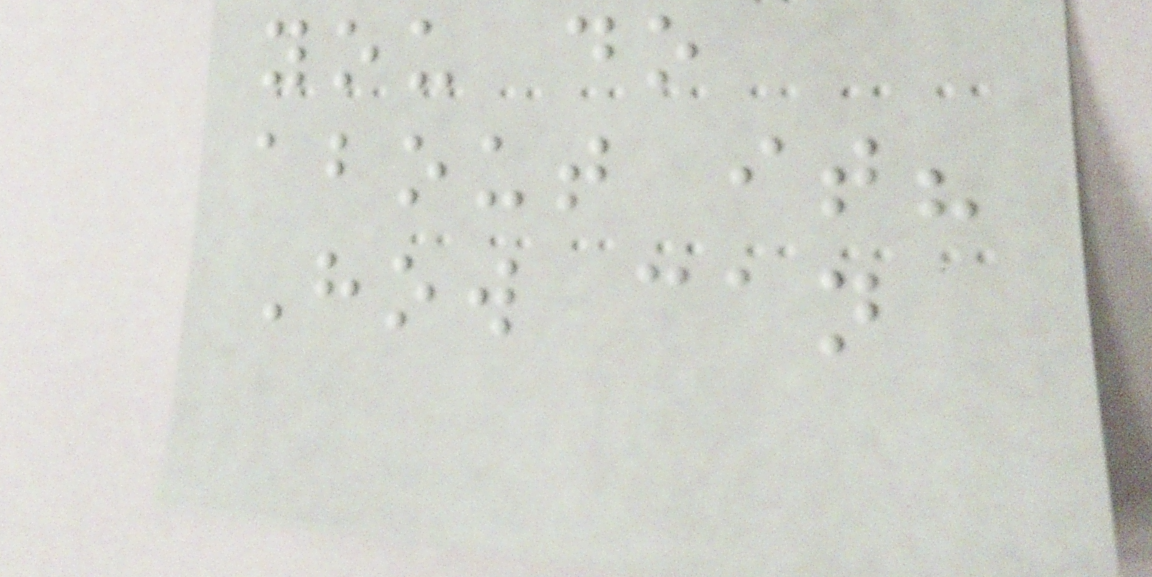you do
about it?
How can
